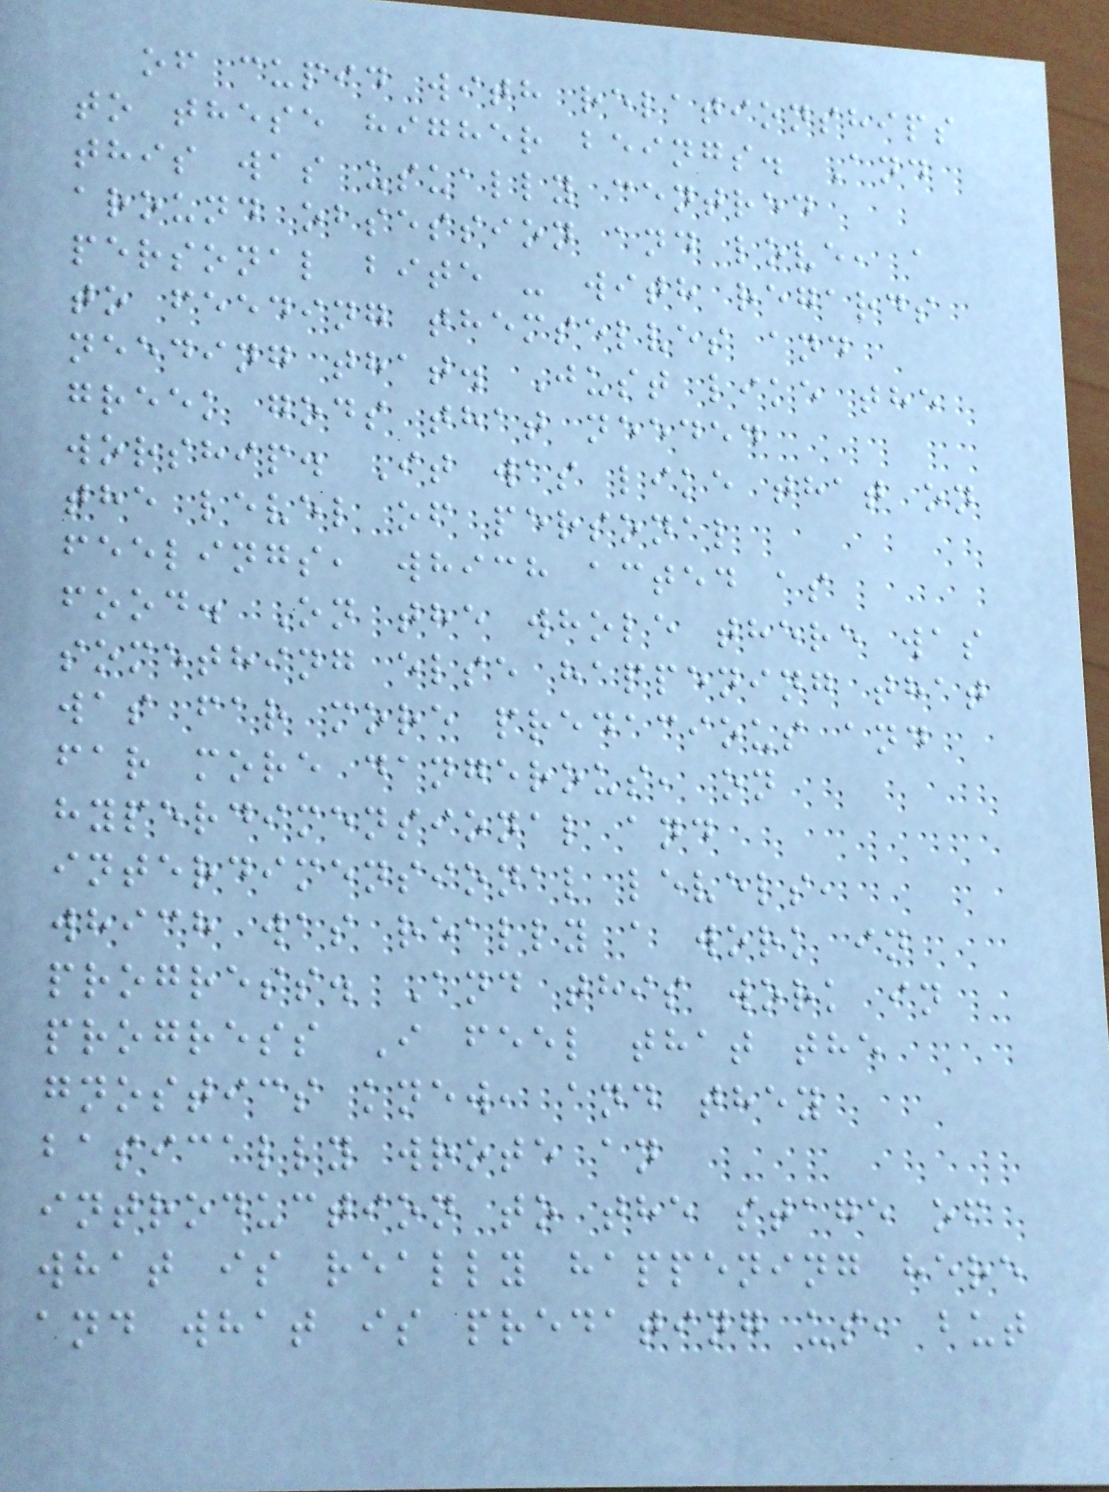of cupid with relationships
to these higher beings. And
this was usually centred
around obsession and love, a
personal bite - with regards
to feeding themselves and
needing that. Just like the
greek gods that needed
worship. It was like that on
the level of personal
feelings, which acted as
food. On the whole there was
something else happening that
was far more predacious and
far more dangerous, on
hyperdimensional and
interdimensional levels,
which was really a work in
progress. And this work in
progress I feel that the
gnostics knew, and they
basically wrote an
introduction to the stage of
what is really happening here
and what is predating us, but
